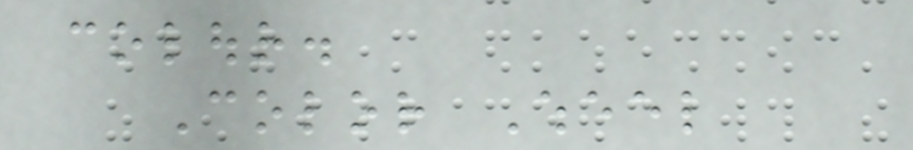colour.
Color Wheel
